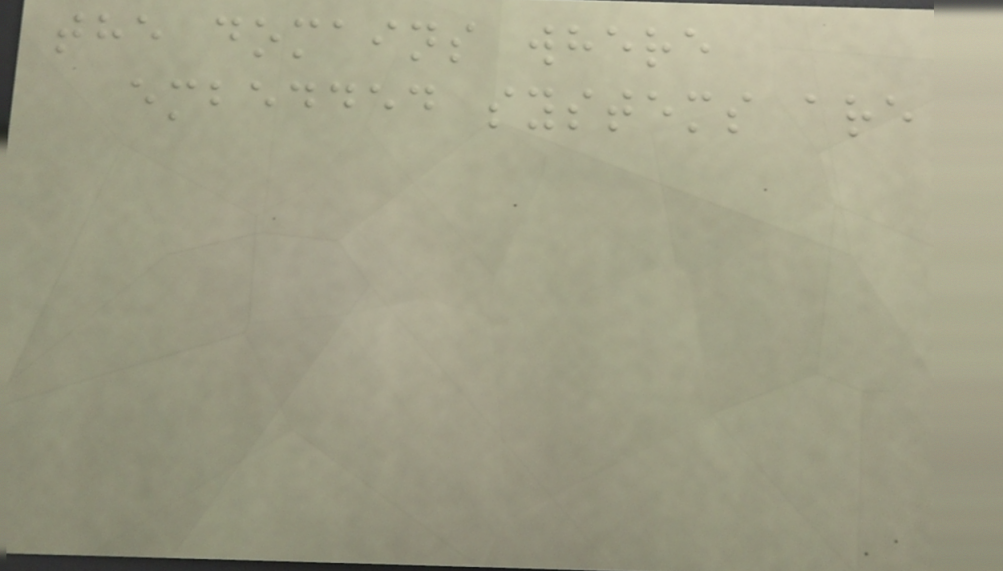the domains where
embedded systems are
